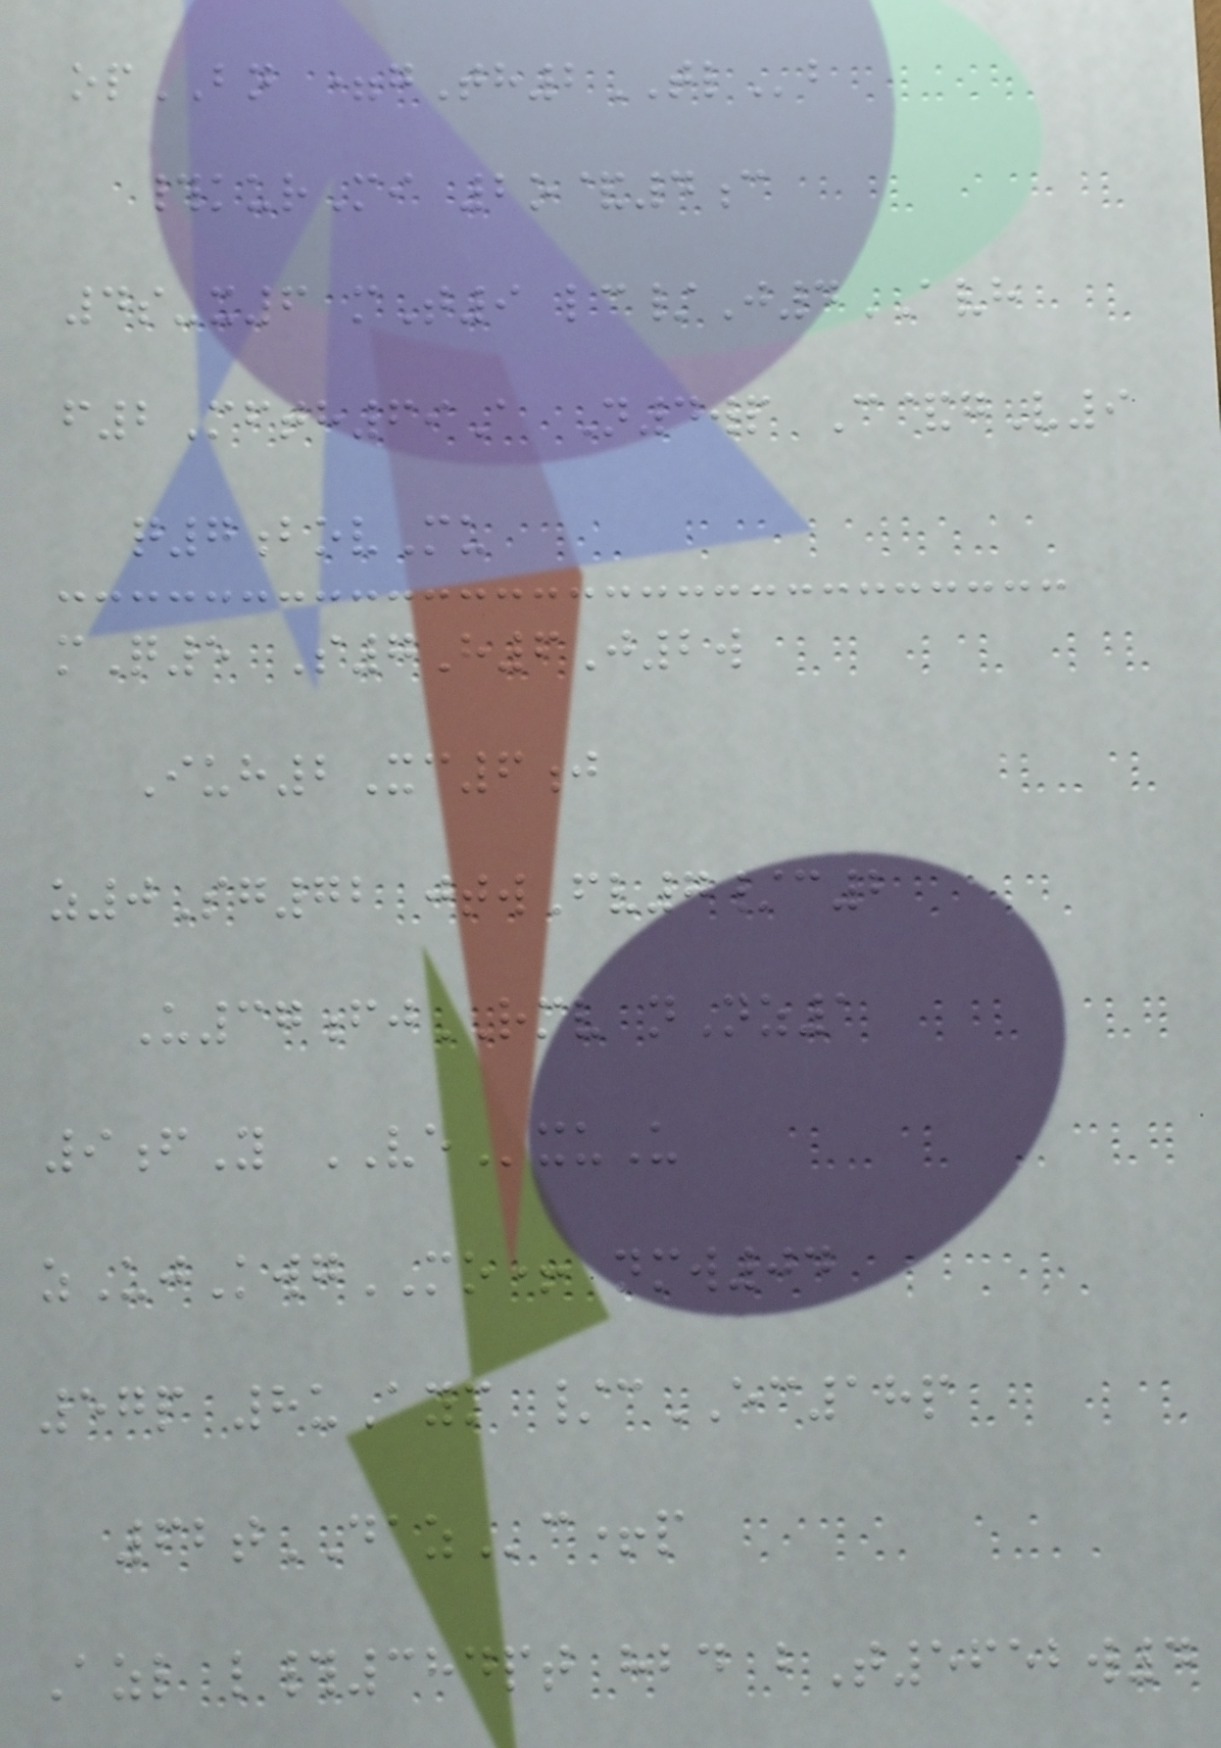opBN =gTh2TLb
#kurMi 2o&4c
4s-x6 mT9 lc/J4AVH
f2Mfth69A N4wp C&gV9
q7bovMu
mQ5 S7H6J2w
Iuh2Xc6j
z0Sg72 jtwFv7/c2
U37fjRMV nNz1
9fY VExuU
zUjKwgMO+ nmw04
57p 8uAym /cEC18p
62tDAZc+p
Azl l#384pt hbd bT5652w4
